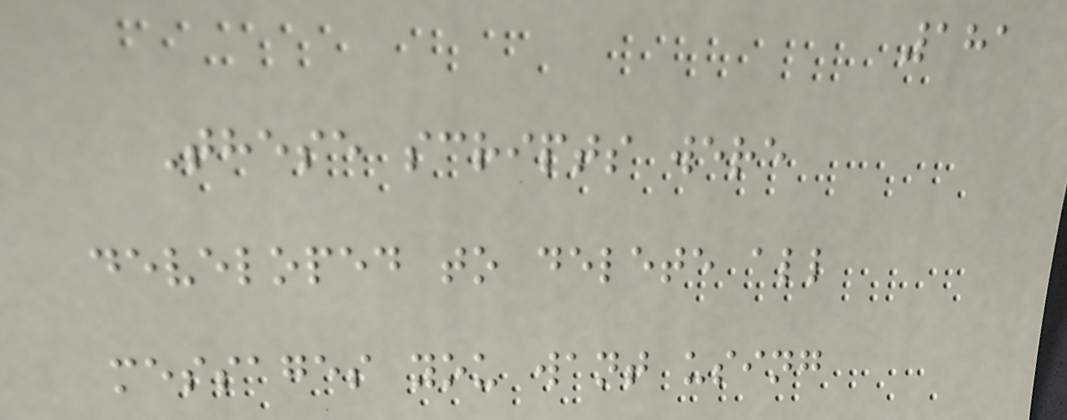181
These scripts were
developed to delete all
messages you want using
